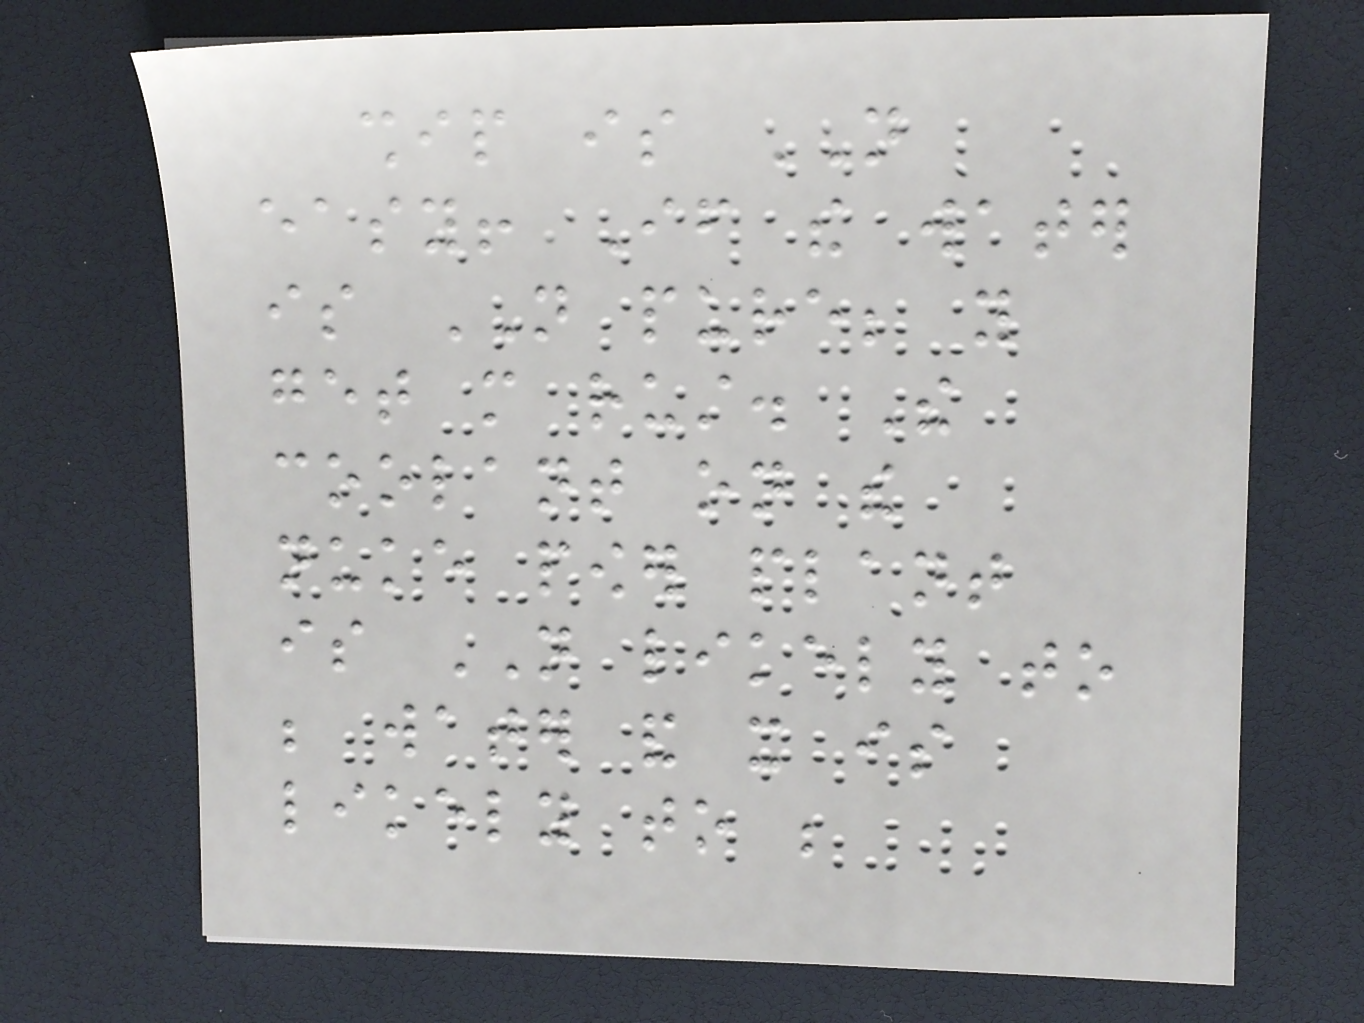ship is NOT
easy! If the water
is NOT pure; you
get more rust. The
coolant on the
nuke power plant
is NOT likely to
be water and it is
likely to be
